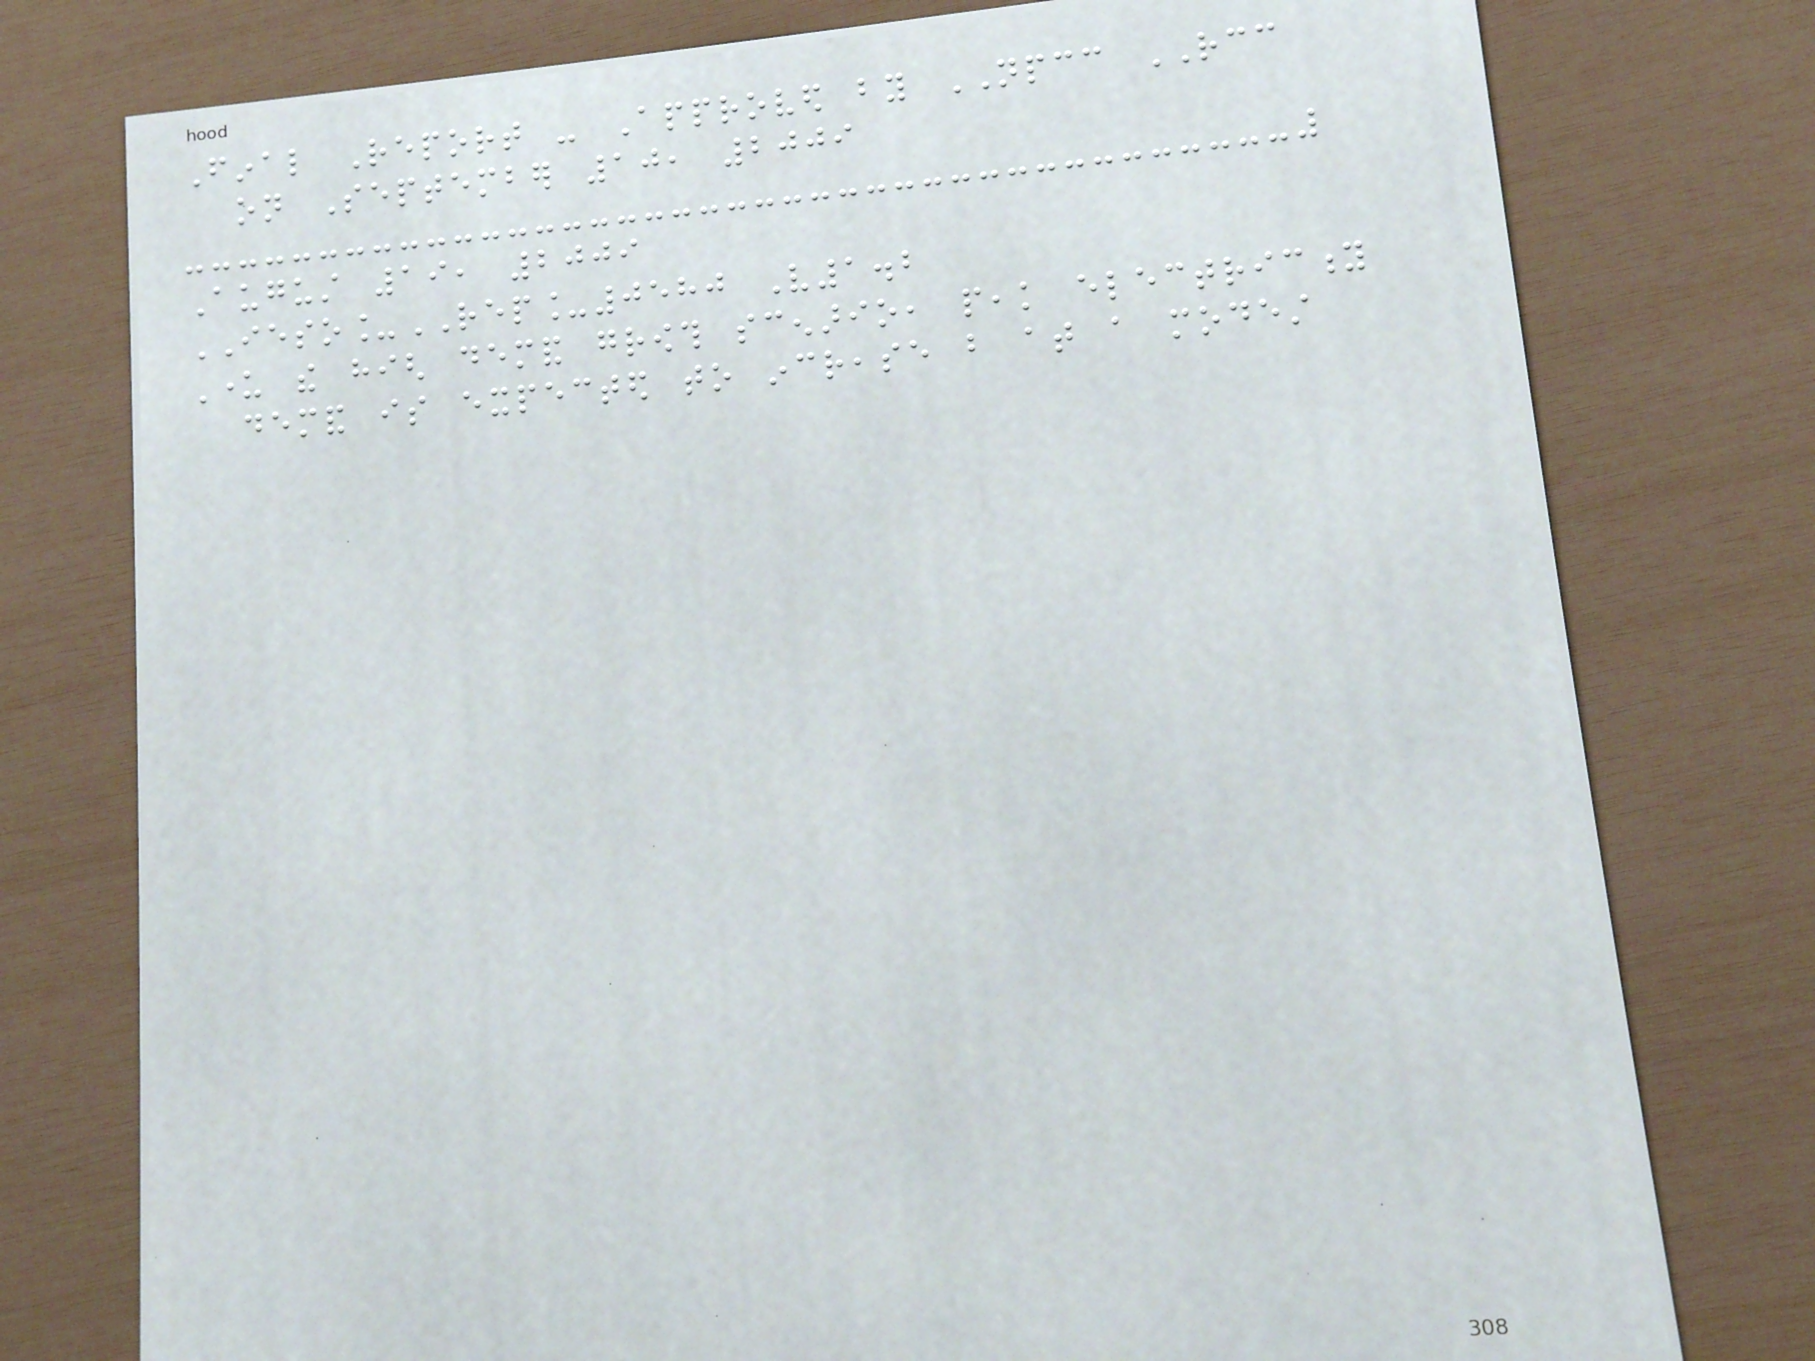Final Report - Approved by NPCC RCC
on September 10, 2009
August 19, 2009
IESO_REP_0580 V1.2
Under the high demand growth scenario, peak electricity
demand is expected to increase but at a modest
